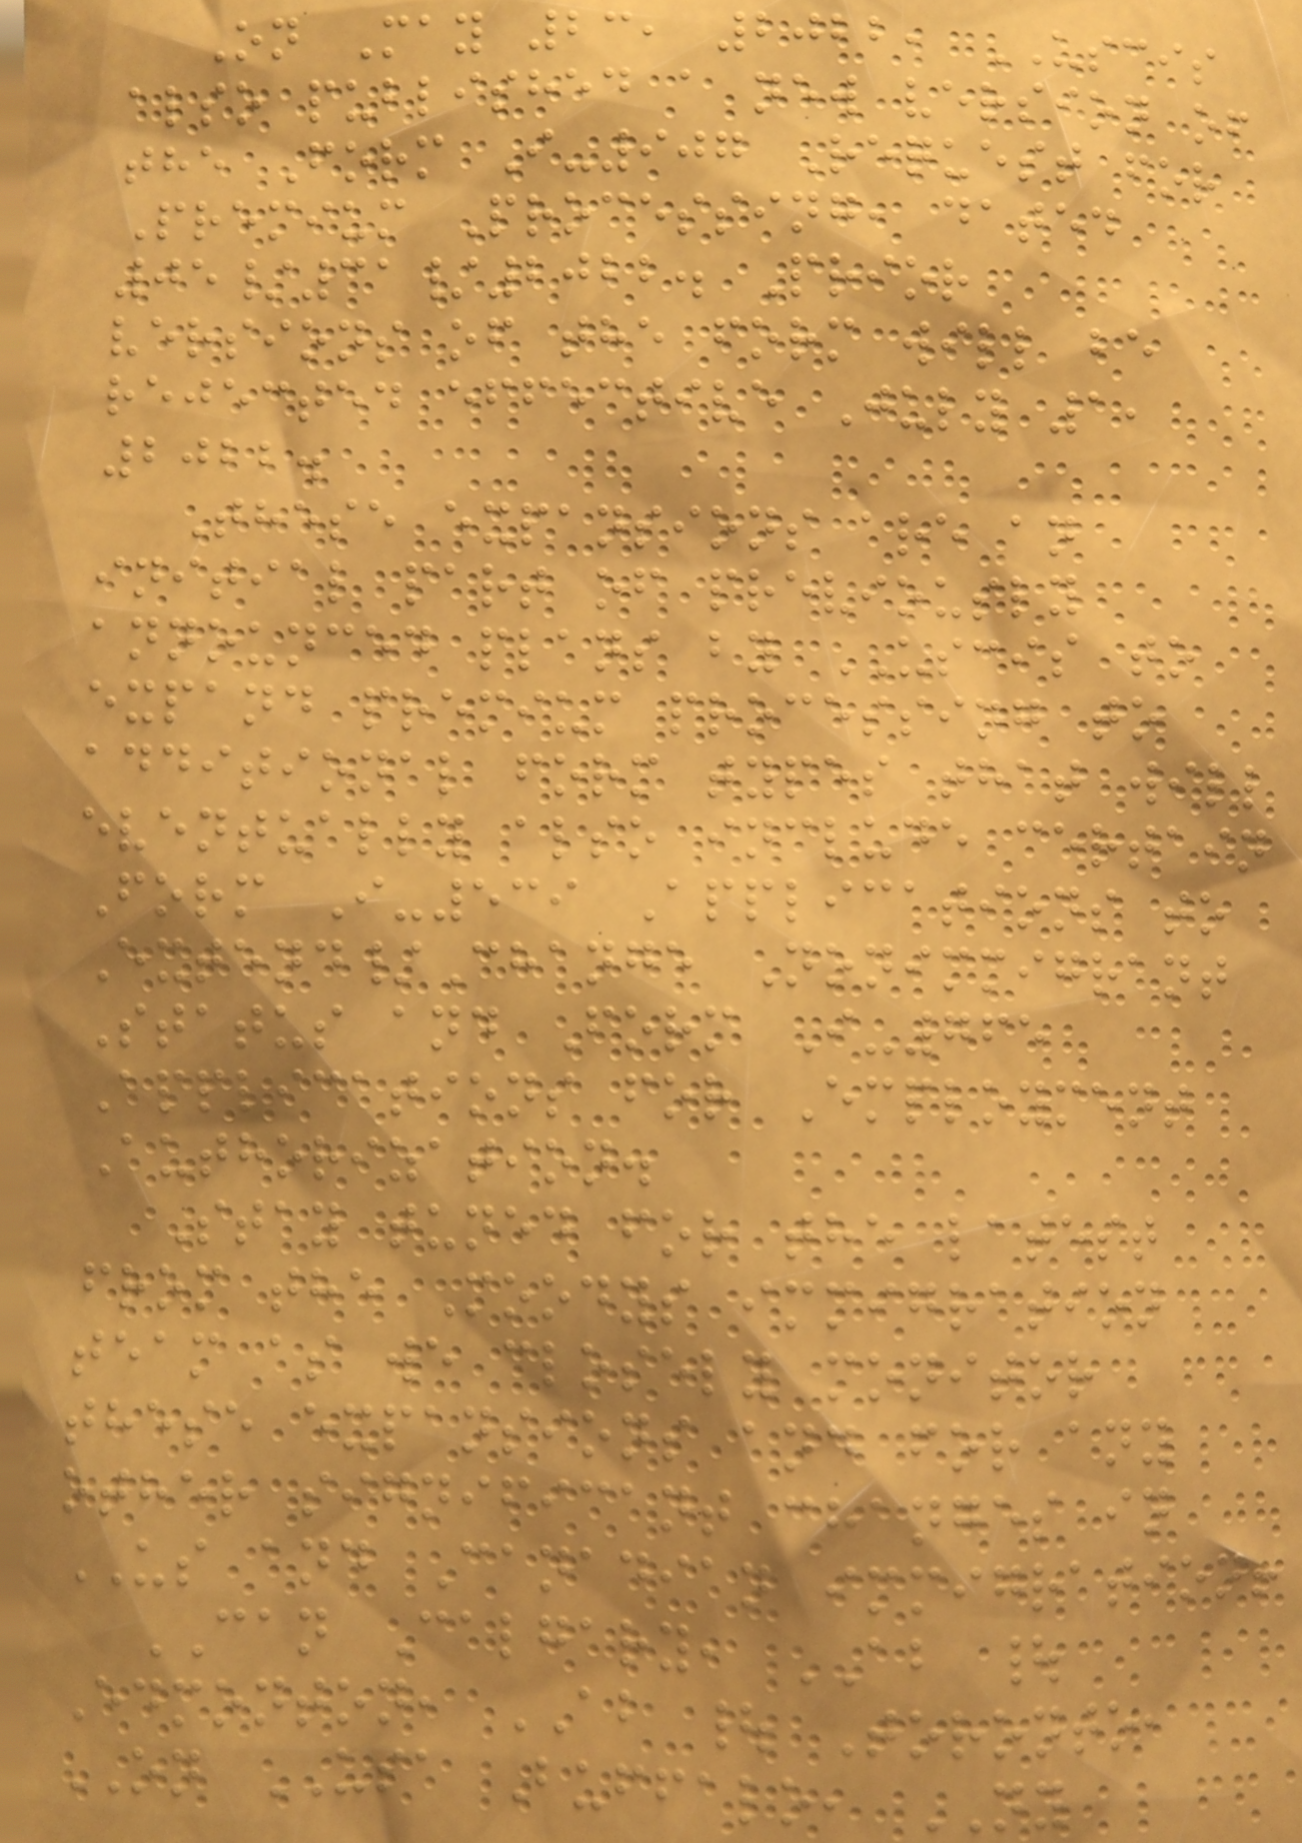On May 23, 2022, USCIS
also published a new version of
the Form I-907 Request for
Premium Processing, dated
05/31/2022. Prior
versions of the form will be
rejected effective July 1,
2022.
These expansions are an
initial part of previously
announced plans by USCIS to
expand premium processing to
additional form types that will
eventually also include certain
Form I-539 Applications to
Extend/Change Nonimmigrant
Status and Form I-765
Applications for Employment
Authorization.
Stay tuned for the latest
from the Moodys immigration
team as we closely monitor
these expansions and for any
other significant changes in
US and Canadian immigration!
CAN Calgary, AB |
Edmonton, AB | Toronto,
ON USA Buffalo, NY
